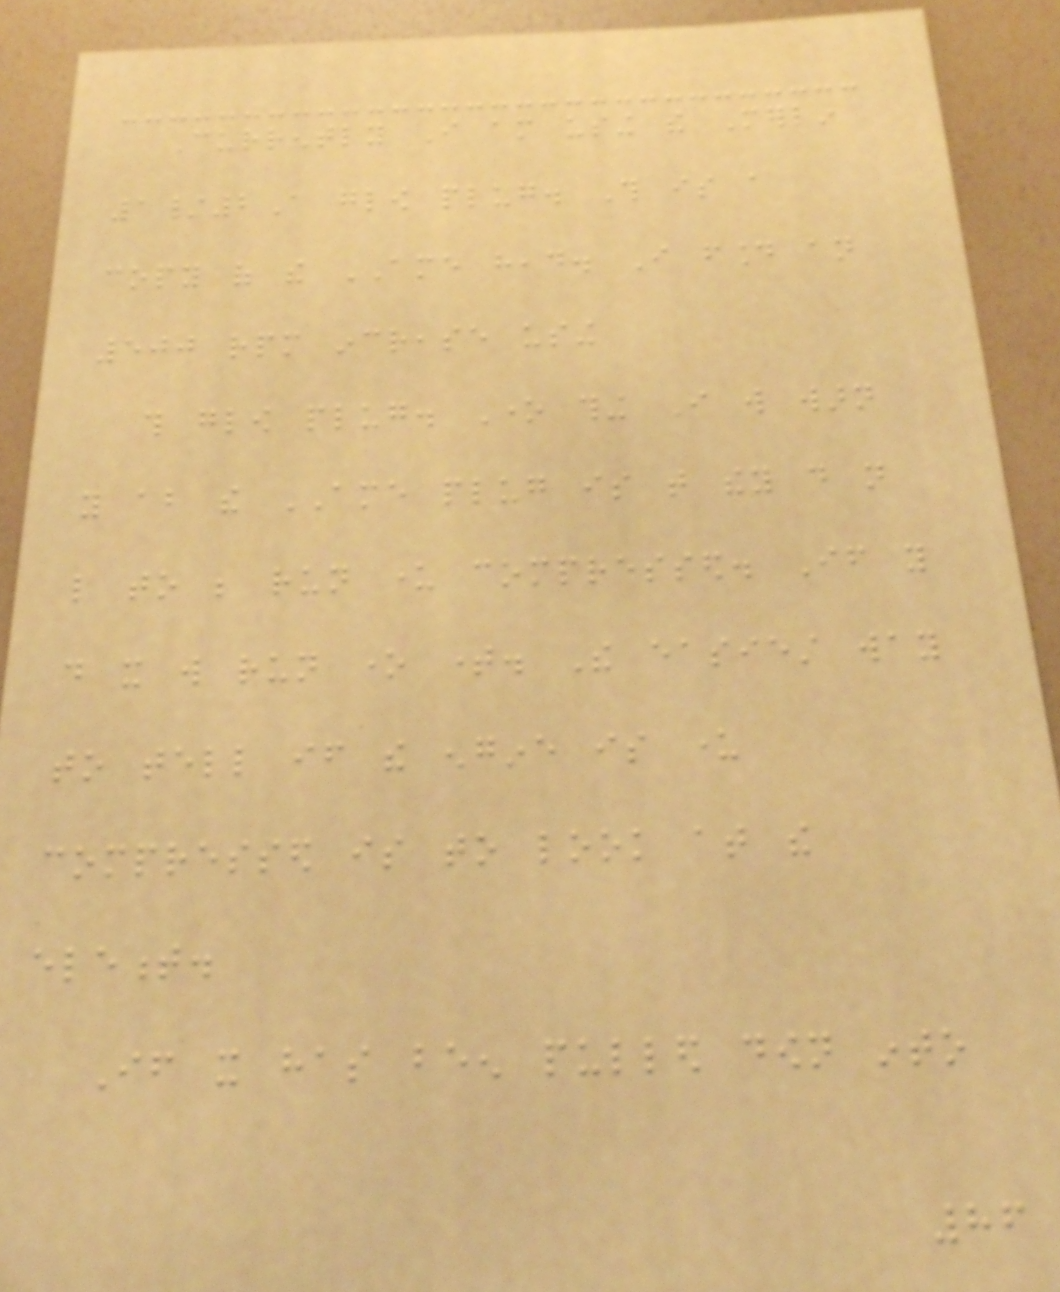Currently I am using the Merlin
1/2A glow plug. This is a
copy of the AME head. I found an
500 rpm increase using
this glow plug. One thing I will warn
you about the AME plug is that they do not
like to be run under compressed. If you
do it will run one time. The easiest way
to tell if the engine is under
compressed is to look at the
element.
If it has been pulled down into
86
